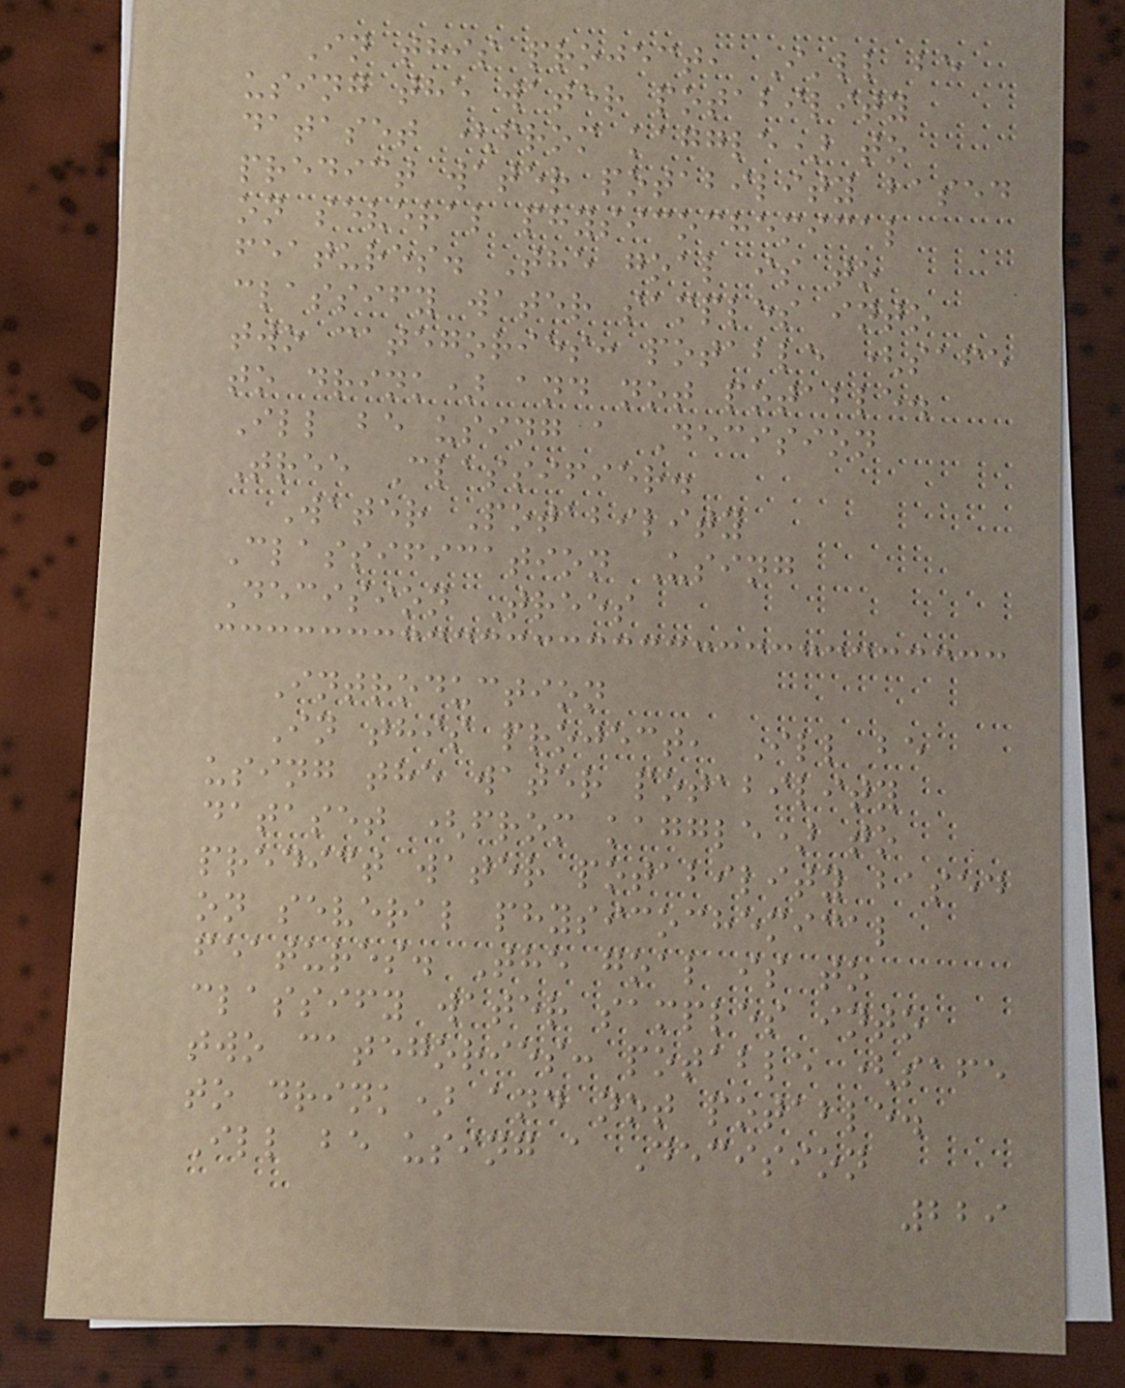In this project, I'll be
using the water potability
dataset (from kaggle) to
predict water potability based
on several physicochemical
features. The goal is to
classify water samples into
two categories: potable (safe
to drink) and not potable.
Ill be using a Decision
Tree Classifier.
Water Potability
Classification Using
Decision Trees
Introduction
In this project, Ill be
using the water potability
dataset (from kaggle) to
predict water potability based
on several physicochemical
features. The goal is to
classify water samples into
two categories: potable (safe
to drink) and not potable.
Ill be using a Decision
229
